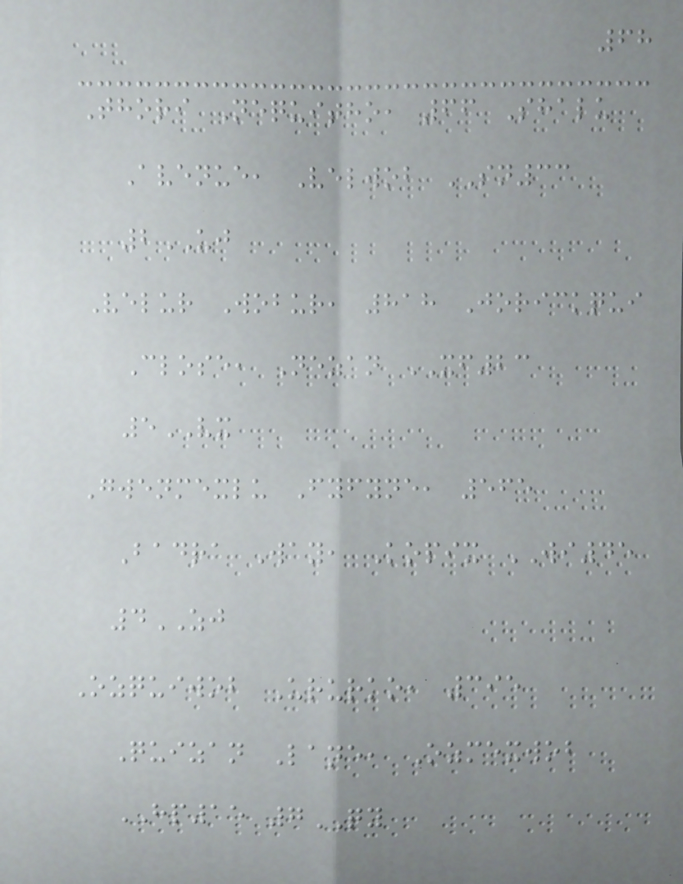68
Thori Nequitho, 66 Shalu
Avenue, Velwob SN33
2UJ
Velur Wobur, 818 Jorickqui
Close, Nezan XF23
5VX
Gwenmexlu Fyfyne, 565
Badra Way, Kopix WI45
4ZJ
Ozquiwob Ururko, 395
Quizan Lane, Ozmexwob
HP15 7QY
